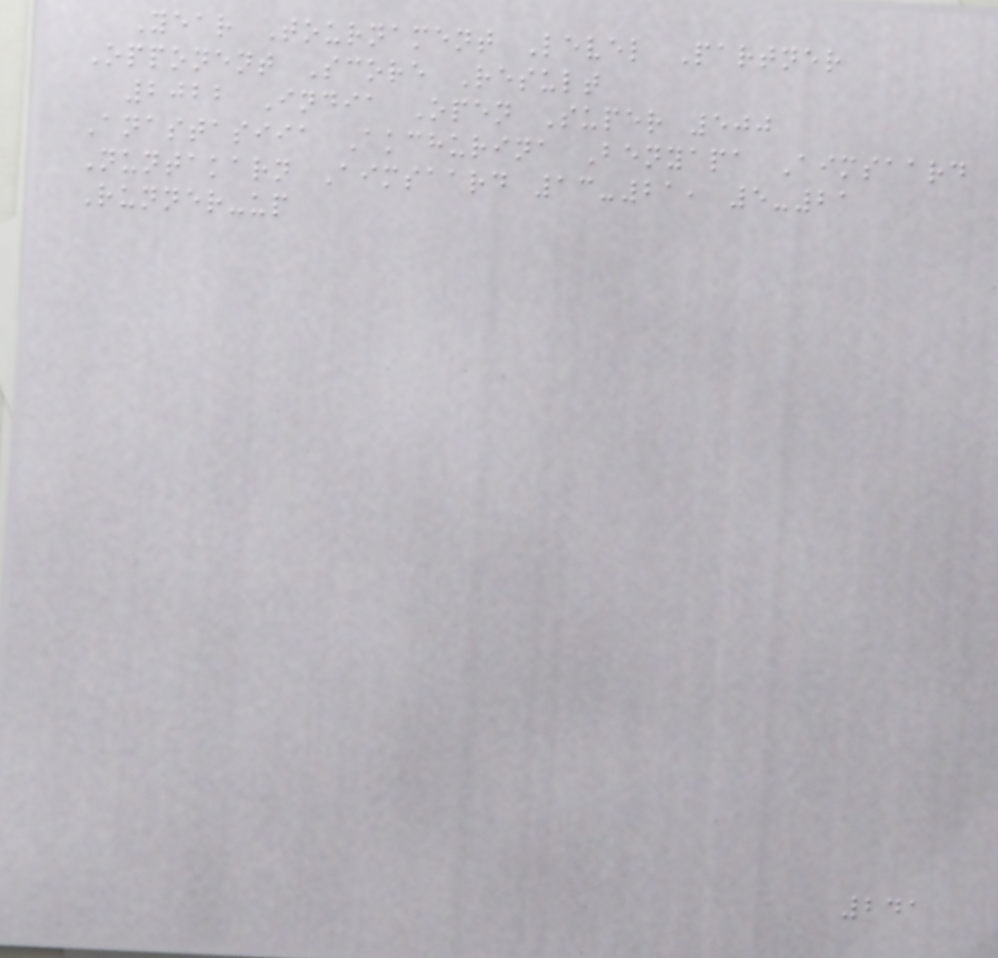Year Tournament Level Partner
Opponent Score Result
2022 India Open Super 500
Anastasiia Akchurina Benyapa Aimsaard
Nuntakarn Aimsaard 13-21, 5-21
Runner-up
241
